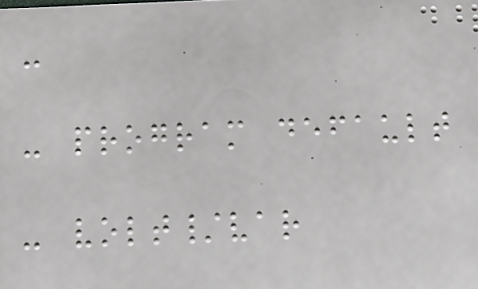-
- program default
- volt/var
